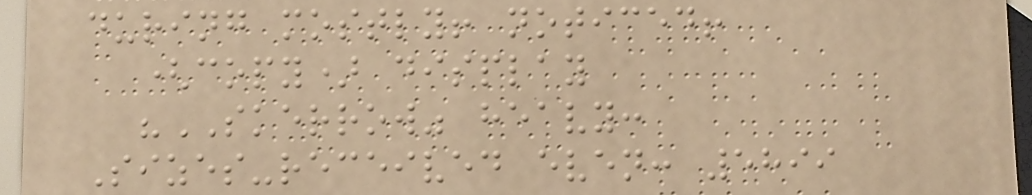during mostly! noticed!
(copy) display
"SKERROW" heavy:
Sizes-received even: 5899
